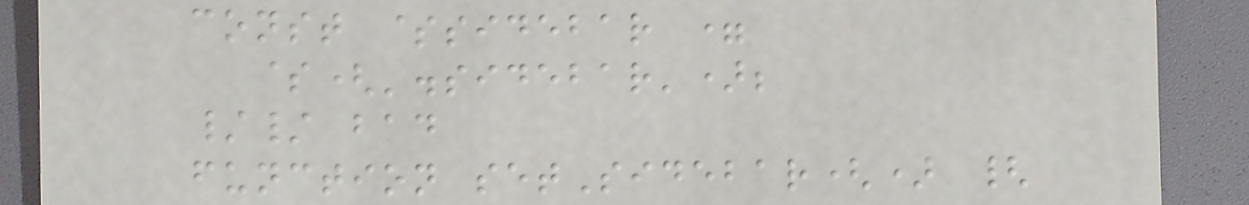const $sidebar =
$('.sidebar');
// bad
function setSidebar() {
